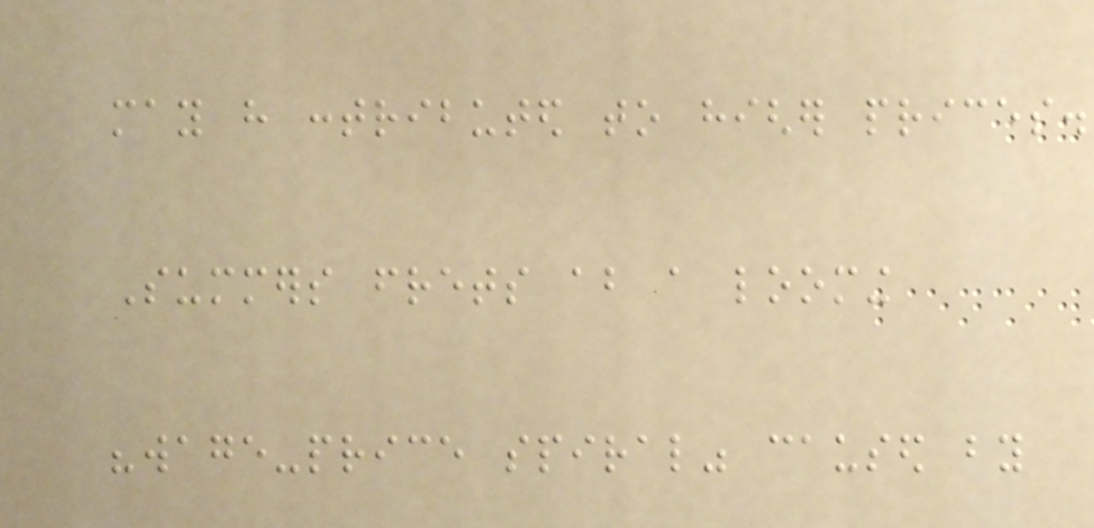may have contributed to higher prices.
Summers frets about a looming
"wage-price spiral" caused by
